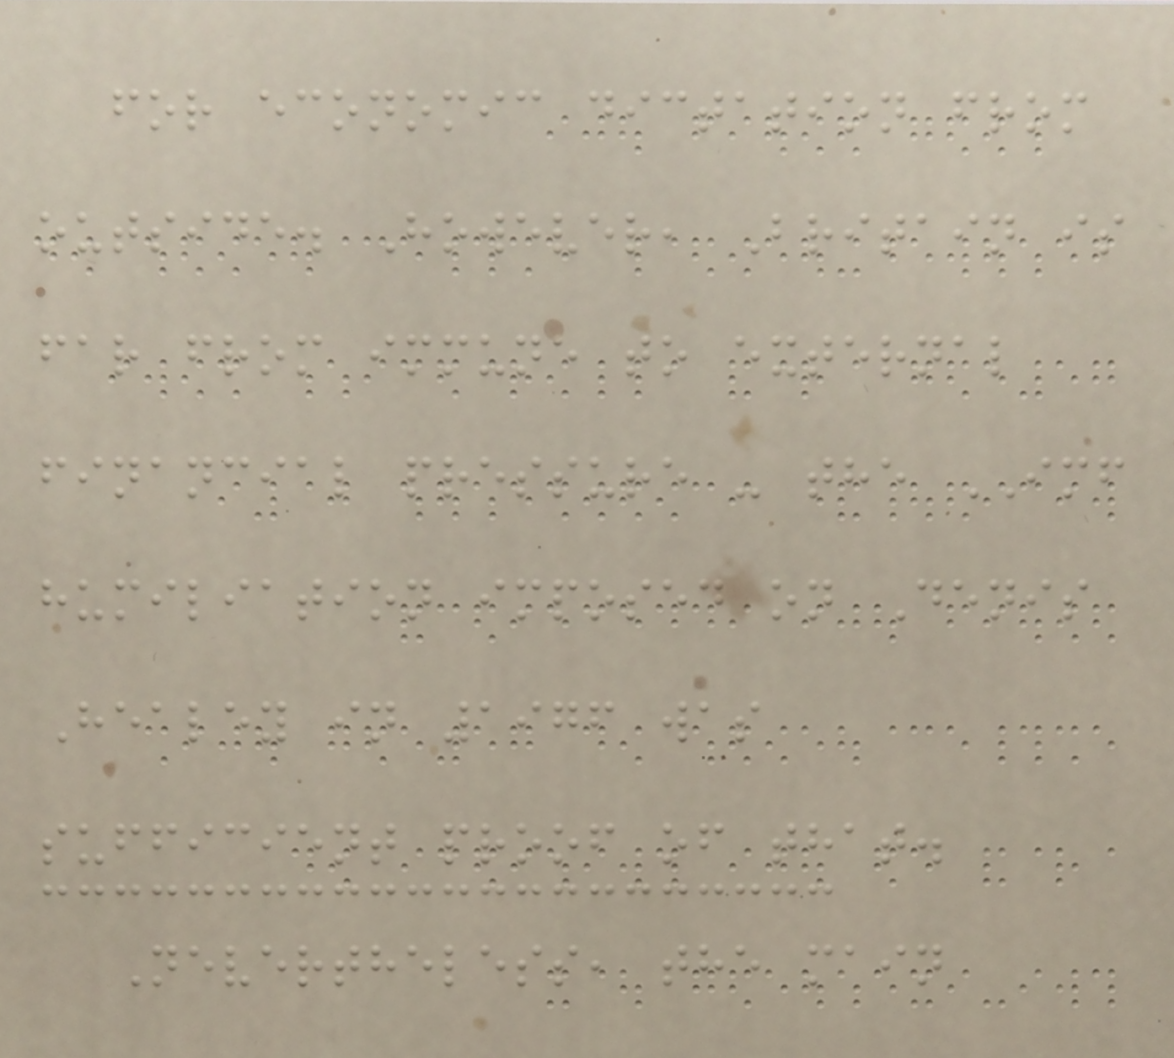for economic dictation from
outside. However, Britain is
far from immune to external
financial pressure - the IMF
humiliation imposed on Denis
Healey in 1976 was
sufficient proof of that.
Nevertheless, the main
